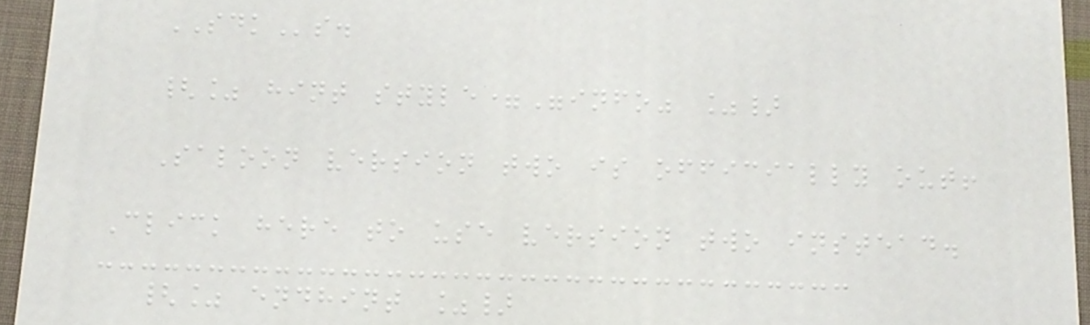SDKs.
{% hint style="info" %}
Saloon version two is officially out!
Click here to use version two instead.
{% endhint %}
